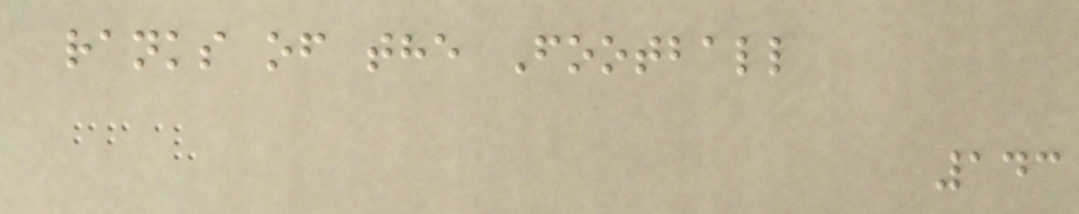ranks of the Football
143
